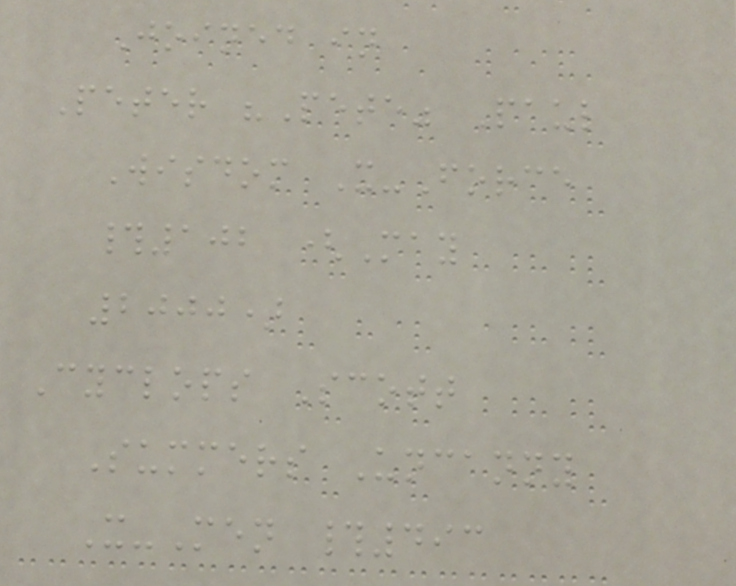Joined in
Peter "Pete" Paul
Wisdom X-Force
#102 (May
2000)
Cyclops Scott
Summers Uncanny
X-Men #493
